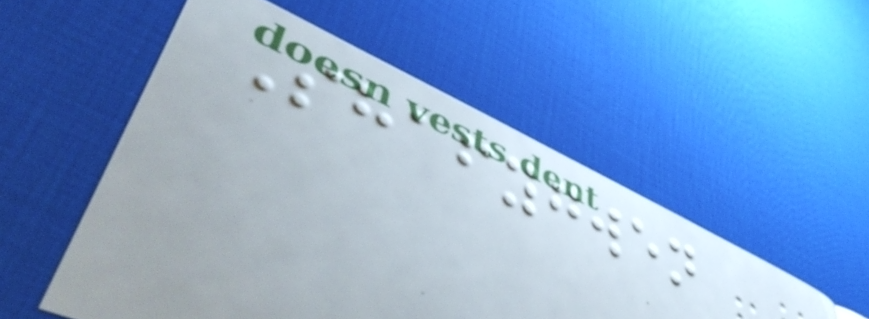Shafygwen
